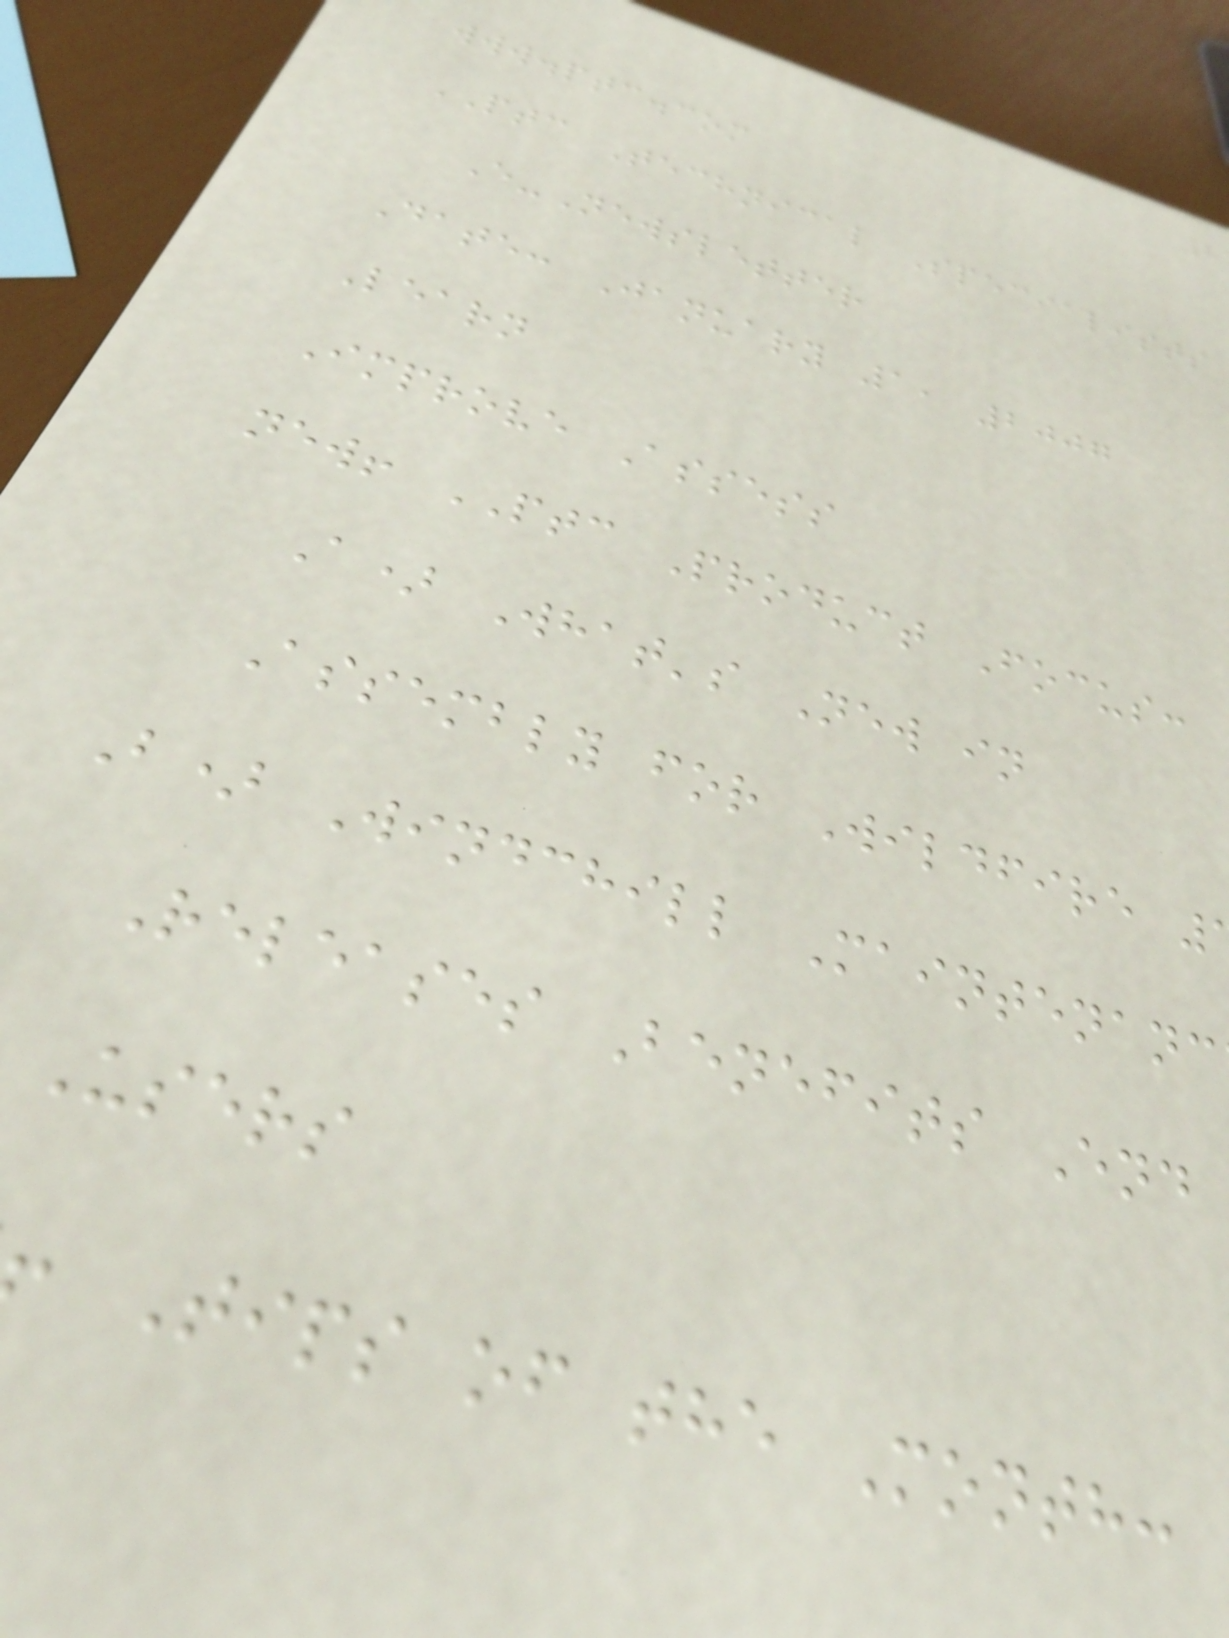www.ptc.com
PTC Technical Specialists
E-Newsletter
Date: January 1, 2007
Learn
Improve Assess
new! PTC Product Focus:
A) What's New in
Assembly for Wildfire
B) Windchill Maintenanc
Releases Benefits End
Users
Tips of the Month:
